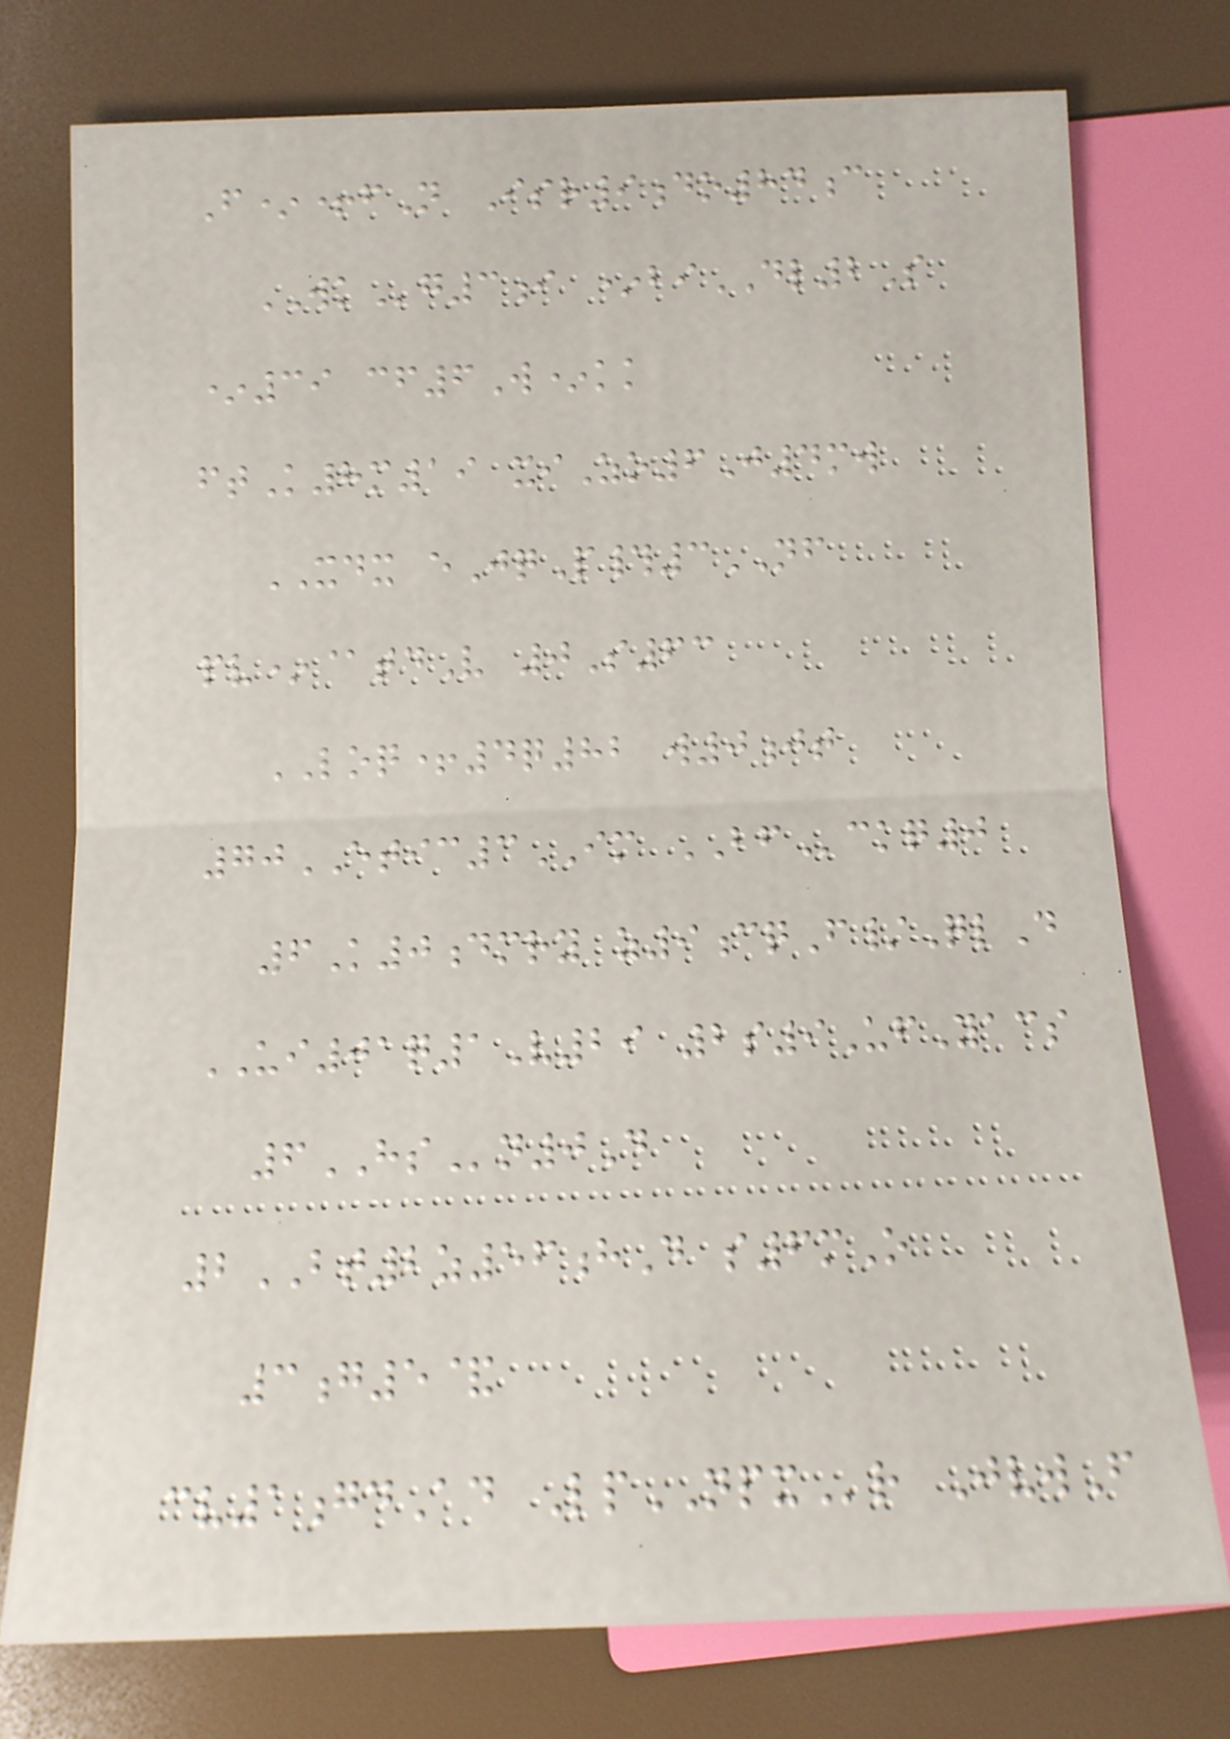F*+fN Isr9do84c
WKg3i *biDL2S
*39 cf6W*kk
ftK8m19 xiZo6J4mw
XDX eJqP#3NF
pv*@tdV 0S63
LOQ+4q82 w0jt
70ETIC3IM BFckq0
6K0dmry z9cqF/QlD
UI01q1V29 2s9UfYacs
6HSn0D
2BT2z56hD s6mO
3g5&
cv1gdAd LpNPXr JvwF
